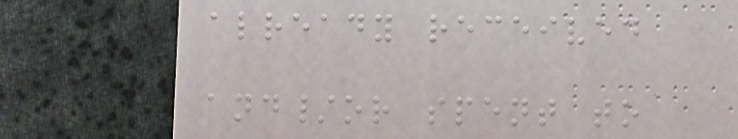already received
and/or spent to
